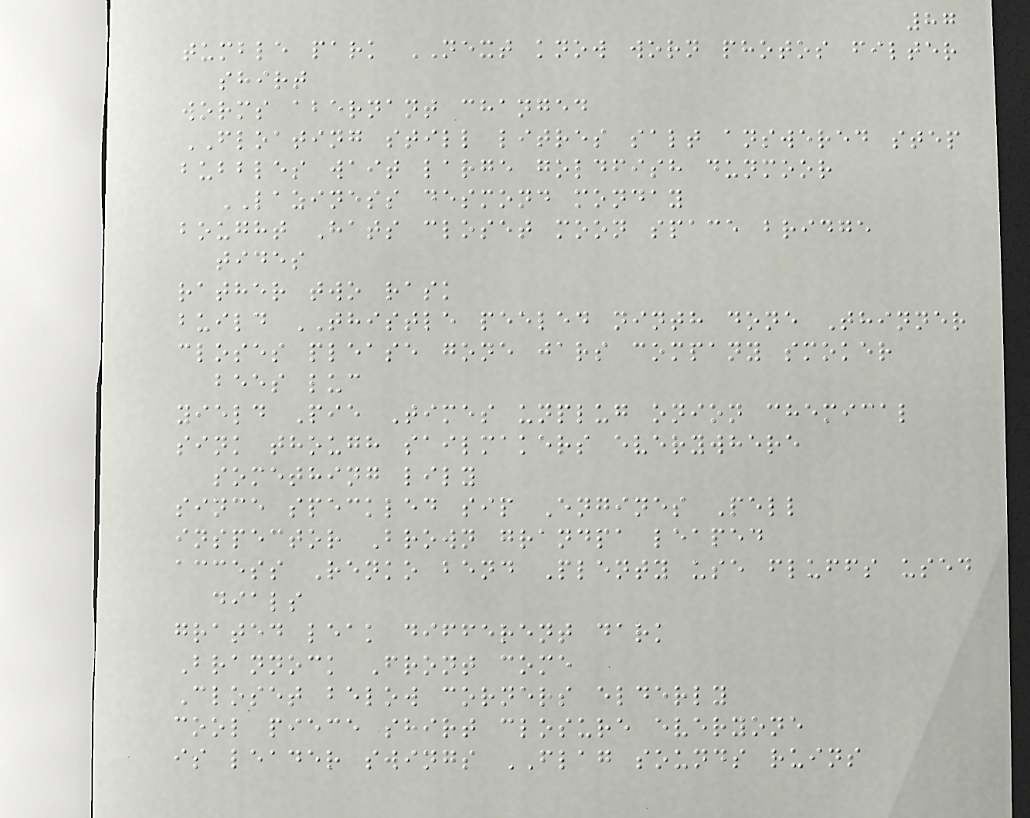87
tumble park NEXT know worn photos filter
shirt
worms abernant changed
FLOATING still litres salt answered step
bubbles wait large goldfish dunmoor
LAZINESS desmond monday
bought Hats closet moon space bridge
tides
rather two rask
build THISTLE peeled ninth done Thinner
closes please gone jars company smoker
bees luc
yield Pie Times unplug onion chemical
sink though sailmakers everywhere
something lily
since speckled sip Engines Pell
inspector Brown grandpa leaped
access Renko bend Plenty use fluffs used
dials
grated leak different dark
Brannock Front come
Closet below corners elderly
cool piece shirt closure everyone
is leader swings FLAG sounds ruins
